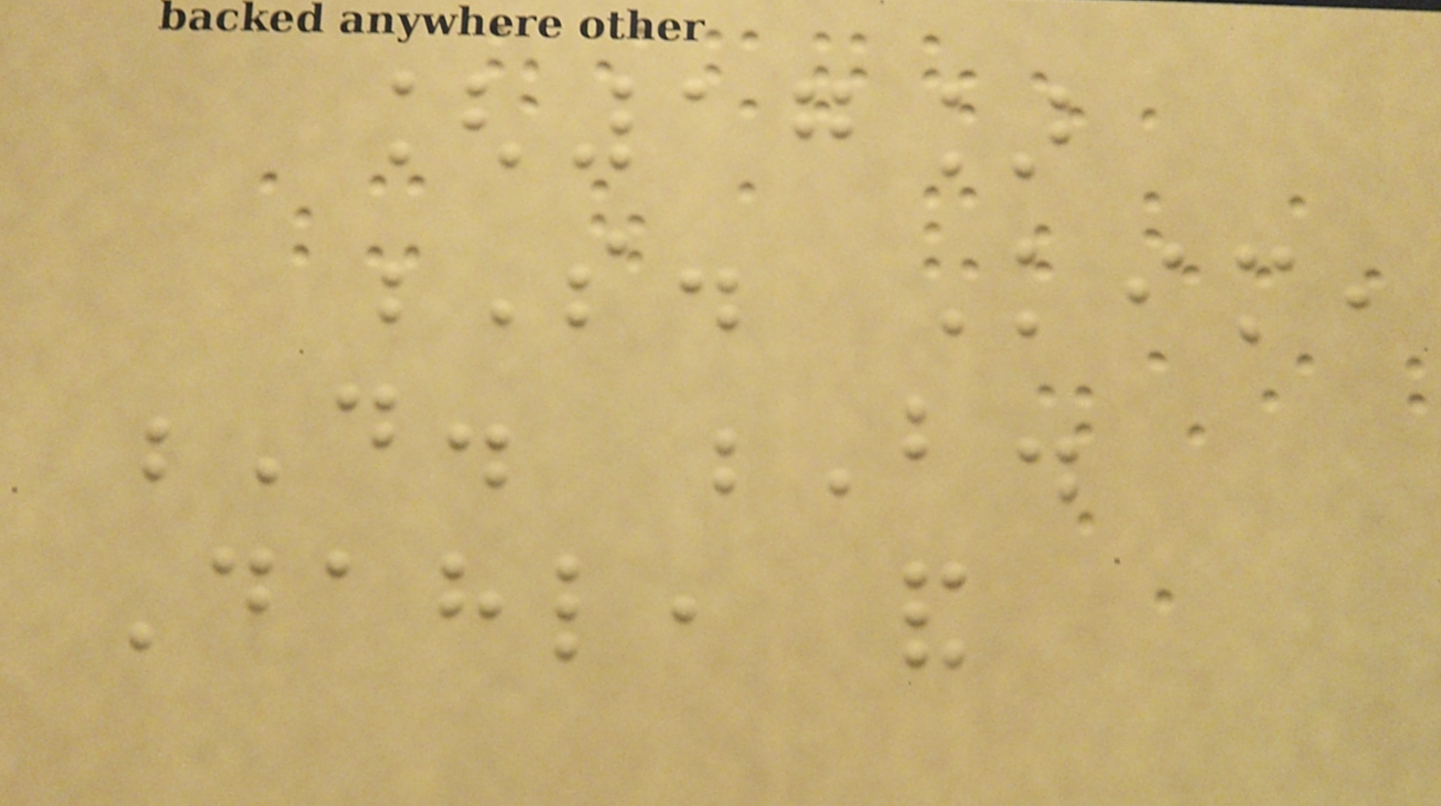[17]
S. Kim,
D. B.
Dahl, and
